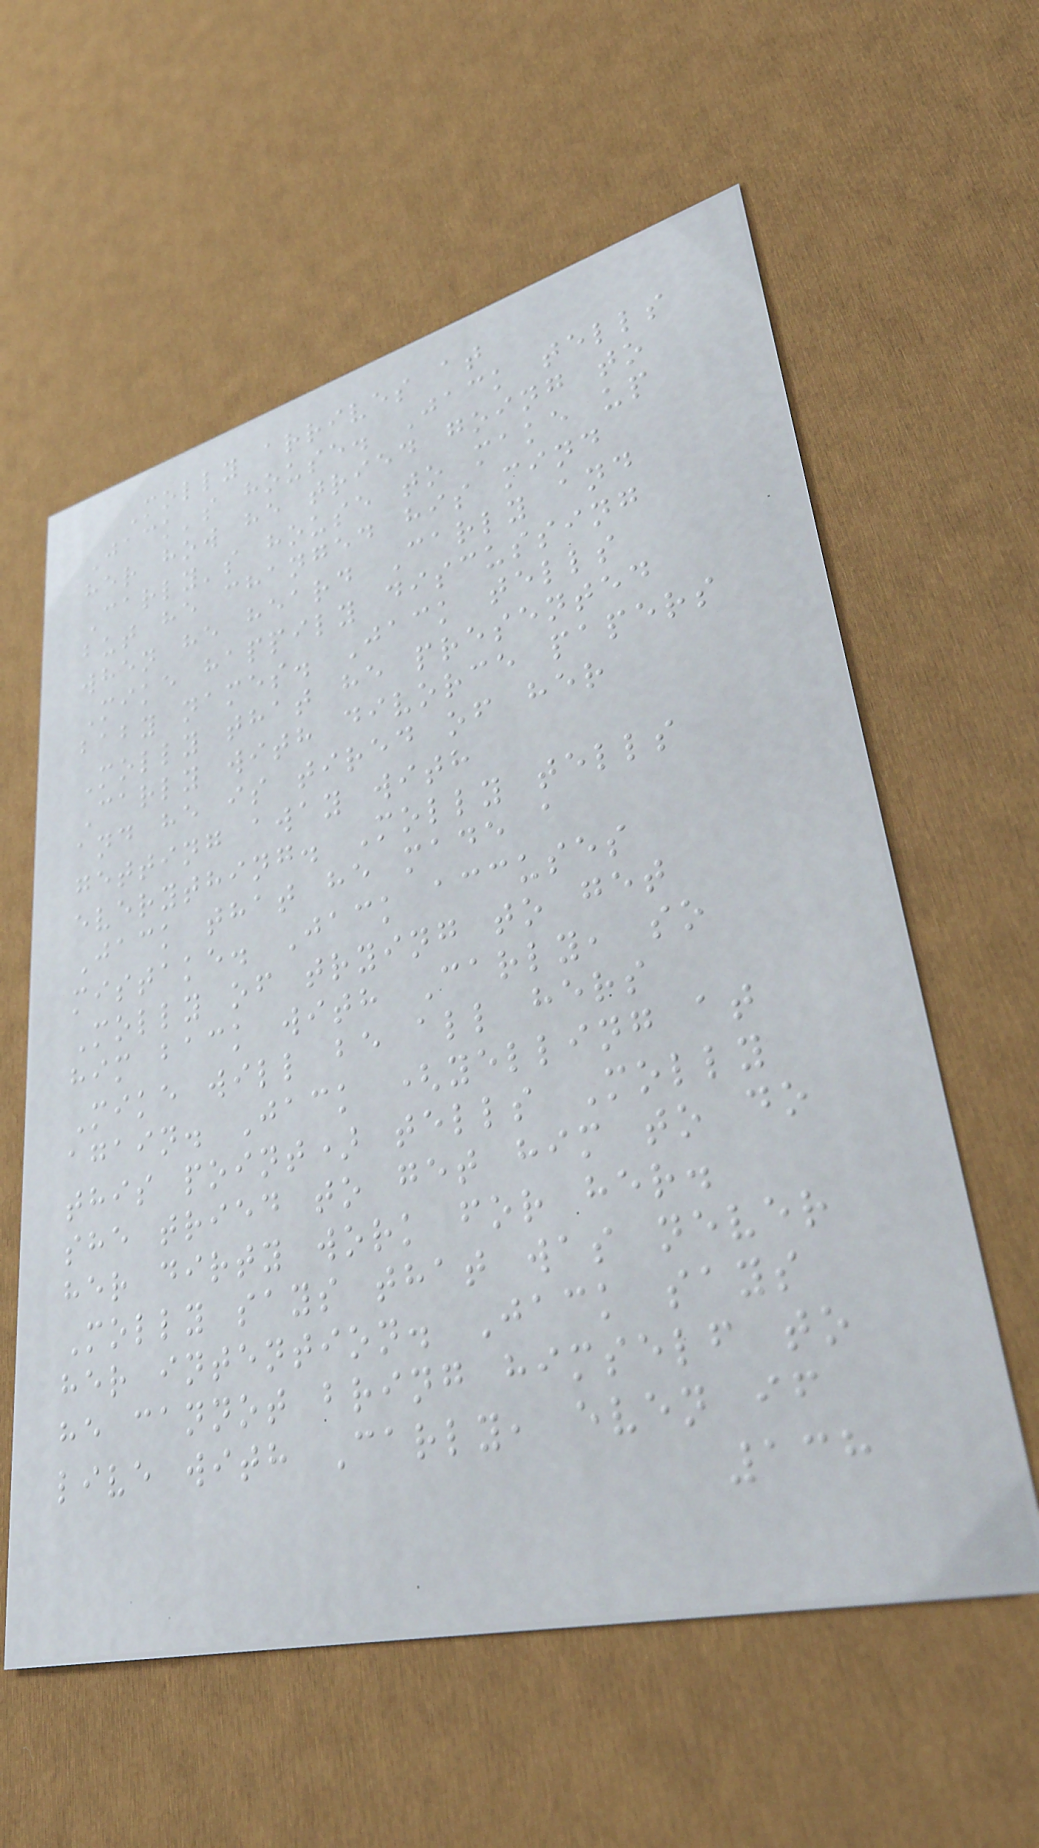Molly arrives at
Jack's house. Jack tells
her how he tried going to
Carly's house to make up
but he changed his mind
when he heard Carly and
Mike happily discussing
baby names. Jack tells
Molly that he presented
Carly with divorce papers
and he is tired of her
getting away with
everything. Molly tells
Jack that he made a
mistake. Jack accuses
Molly of trying to get
him back with Carly, so
Mike will be all hers
again. Jack (yelling at
this point) tells Molly
she tried to get him to do
her dirty work for her.
Molly says that was never
her intention. Jack says
he cannot bring himself to
live with Carly, even if
138
